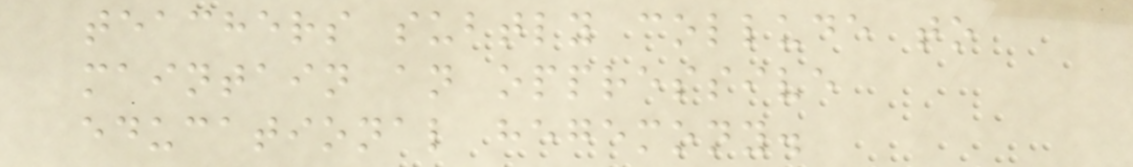teachers subtly collude to
maintain an oppressive
educational hegemony.
